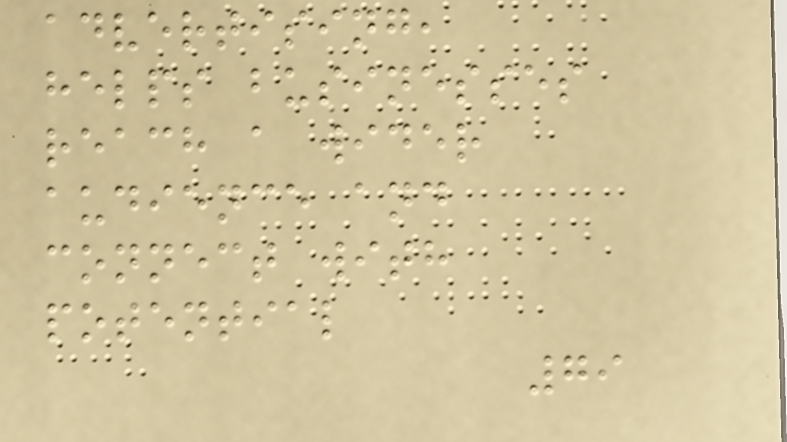advertising,
helps businesses
reach a wider
audience and
connect with
potential
79
